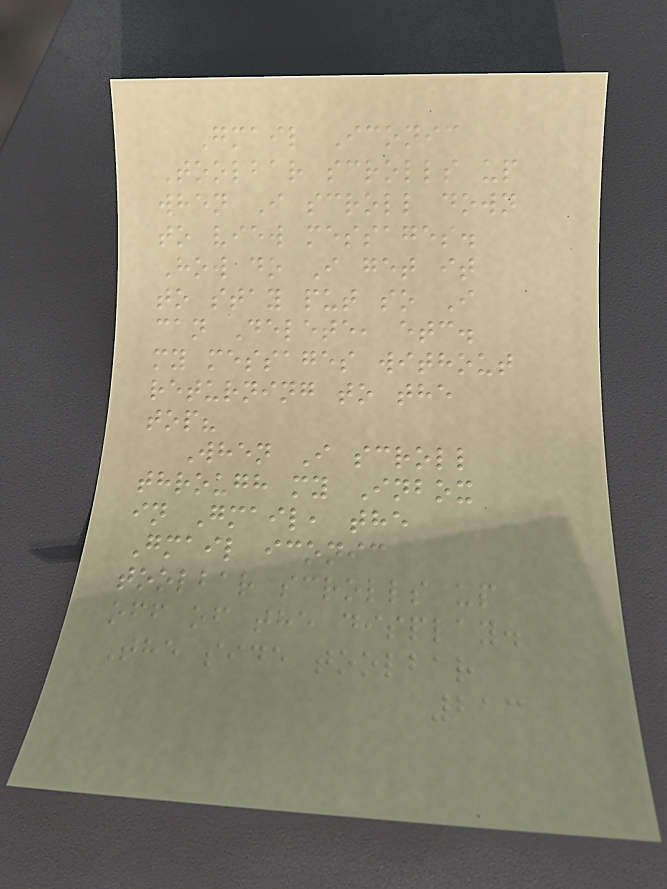Gmail Iconic
Toolbar scrolls up
when I scroll down
to view messages.
How do I get it
to stay put so I
can Delete, etc.
my messages without
returning to the
top?
When I scroll
through my Inbox
in Gmail, the
Gmail iconic
toolbar scrolls up
off of the display.
The side toolbar
213
